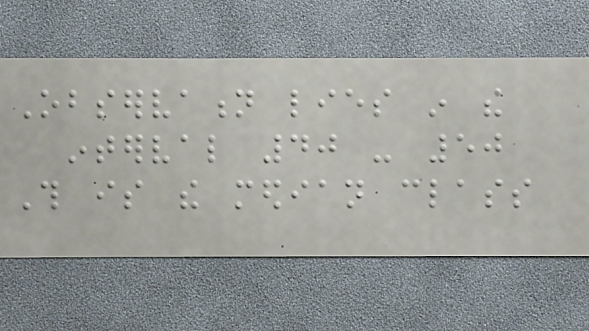Observation lies in the
interval 40 - 50
This is the median class
